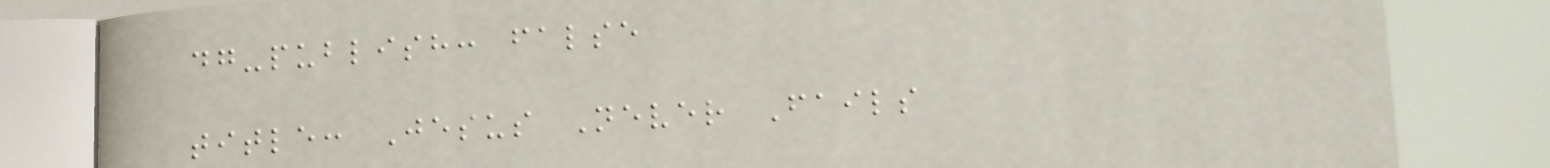dg-publish: false
title: Jesus Never Fails
